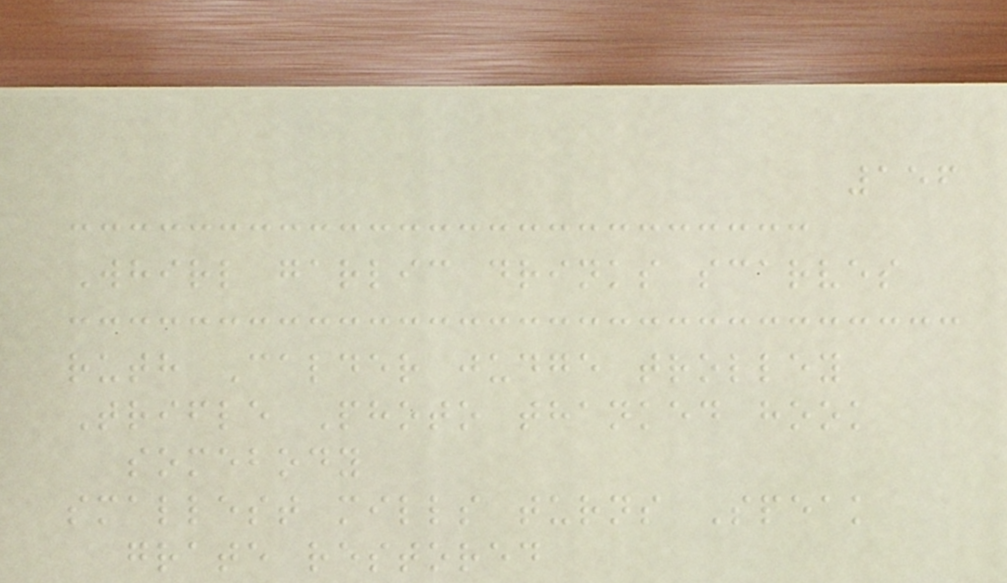156
Whirl garlic drinks scarves
ruth Calder judge trolley
Trifle Photo thanked hook
somebody
smallest mills turns Speak
grate restored
